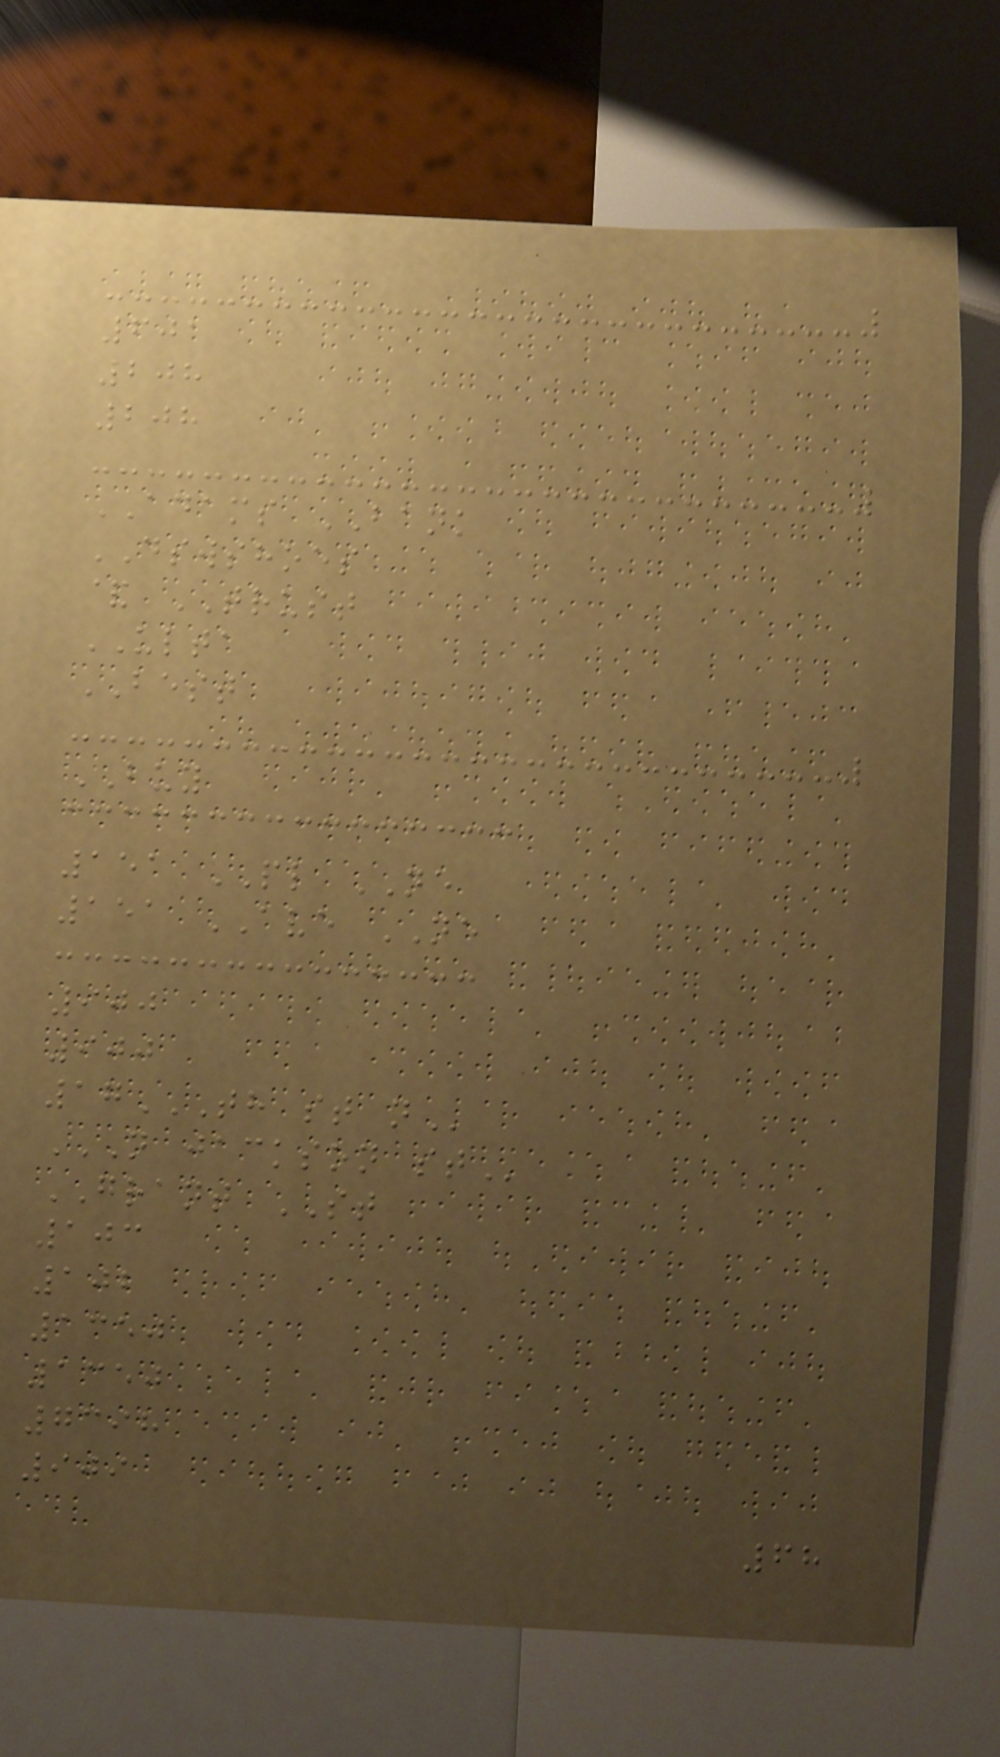601
208
208
ADAMS BANK
DSWSHOES
& TRUST
ULTA
BEST
BUY
151 PL NE
151 AVE NE
900
900
17TH ST N
N JACKSON ST
GRANT ST
103
102
1350
1350
7398
909
68
